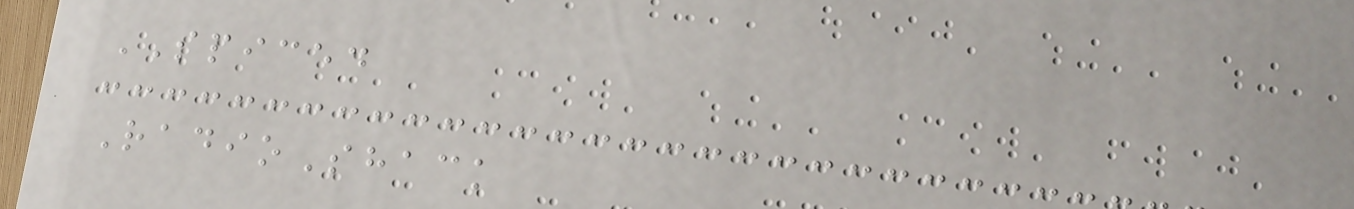SPICED
RadioShack
